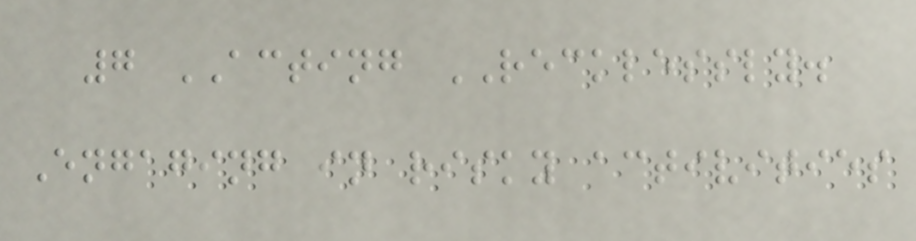7 ACTING RECKLESSLY.
Engaging in risky activities
